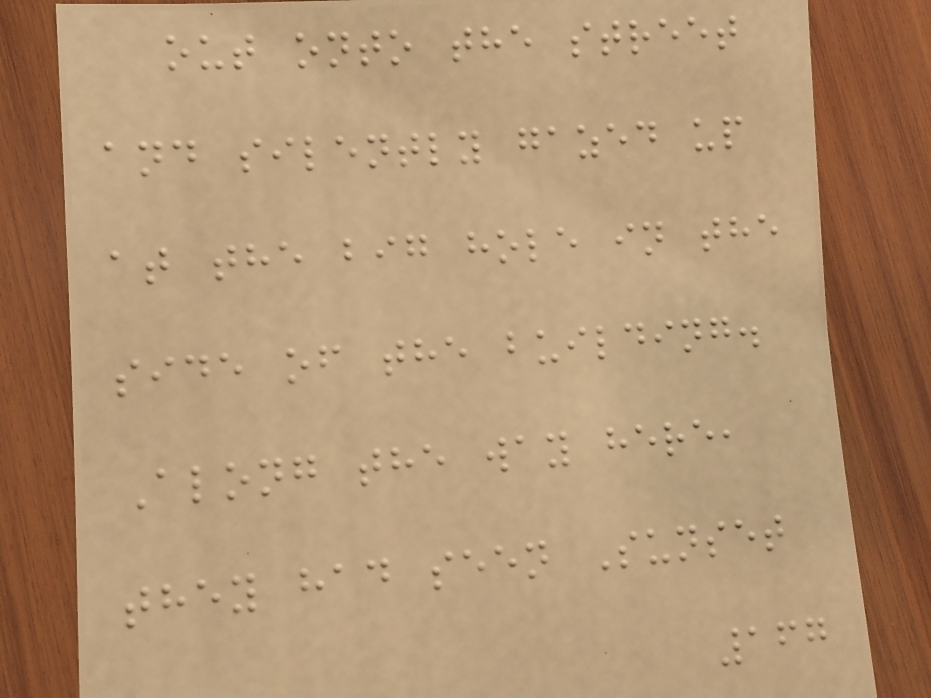out onto the street
and silently gazed up
at the big hole in the
side of the building.
Along the way here,
they had seen Sunset
167
